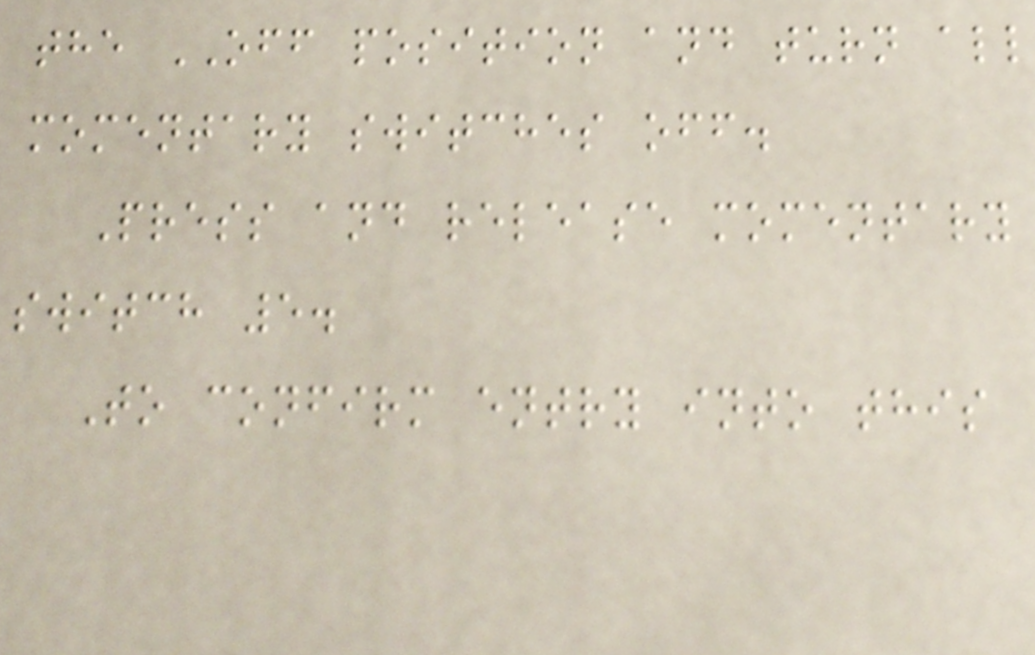the OFF position and turn all
momentary switches off.
Press and release momentary
switch 5.
To confirm entry into this
